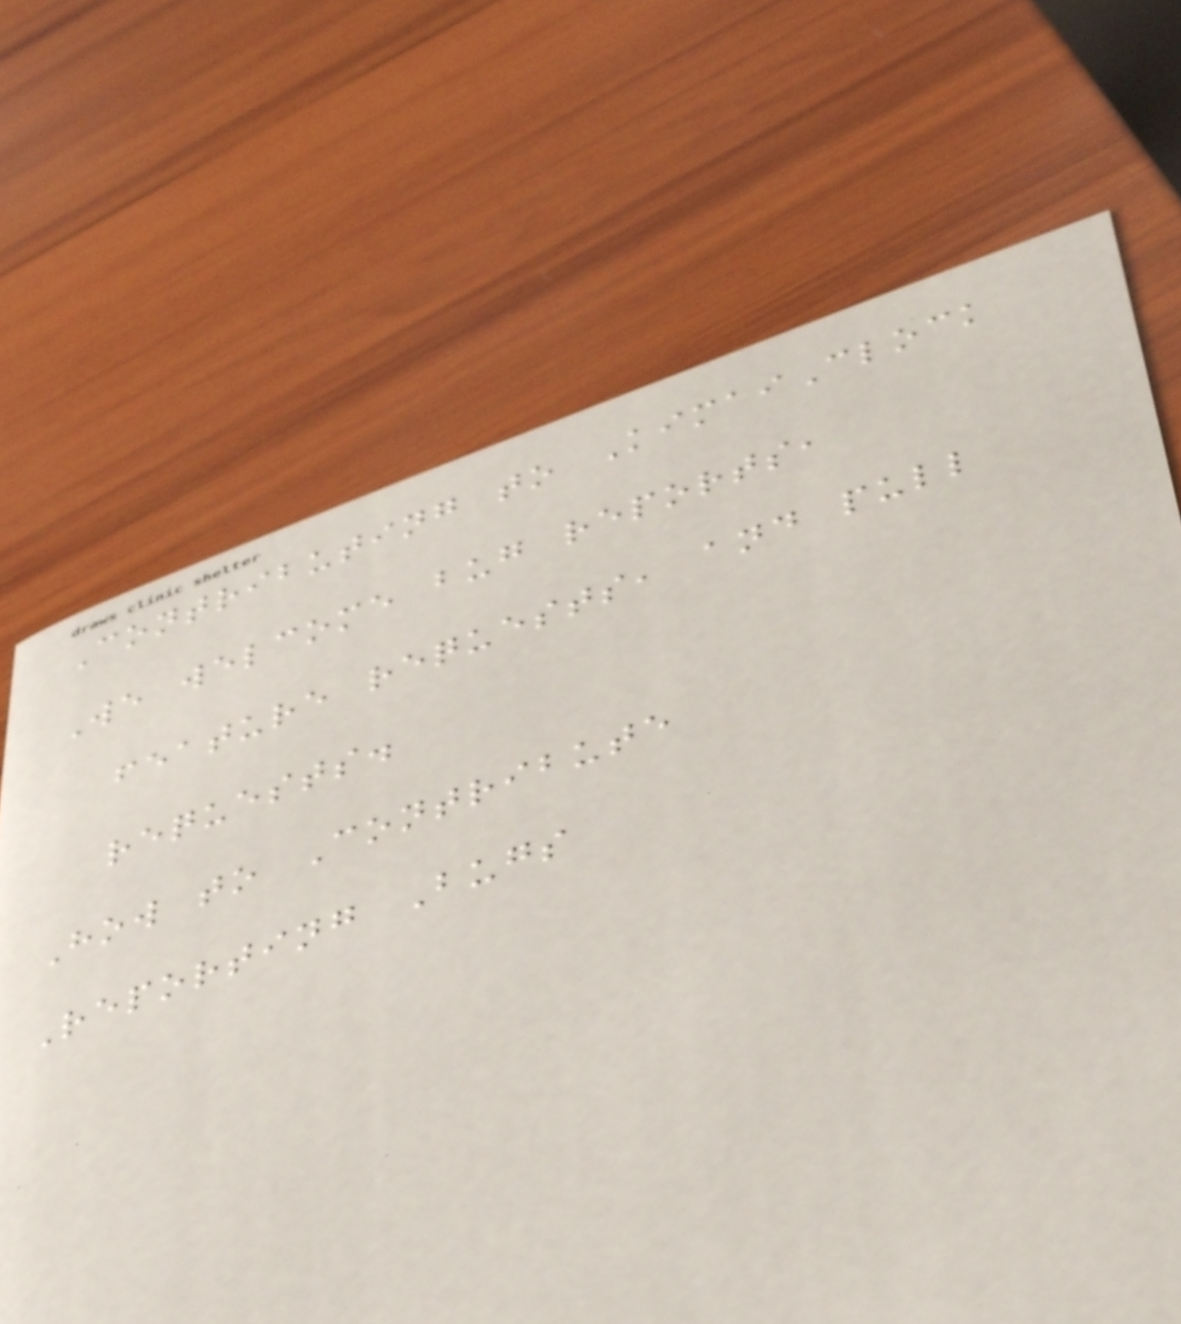Contributing to KimaiClock
We welcome bug reports,
feature requests, and pull
requests.
How to Contribute
Reporting Bugs
